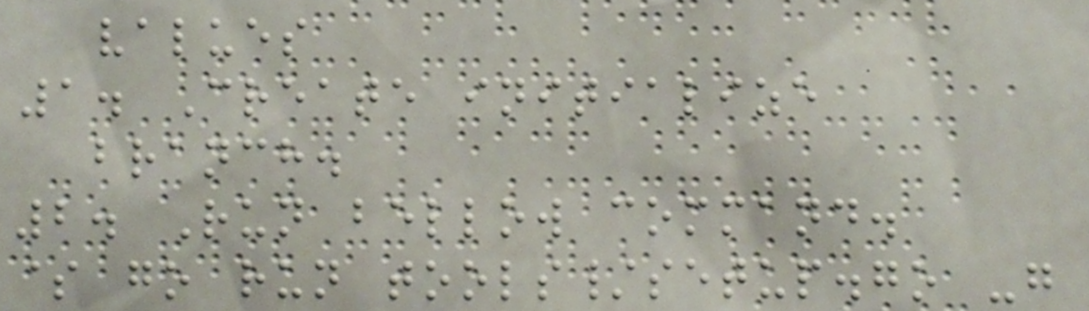values
1. Create initialize
branch.
2. Run bellow command.
$ go run tools/setup.go -g
